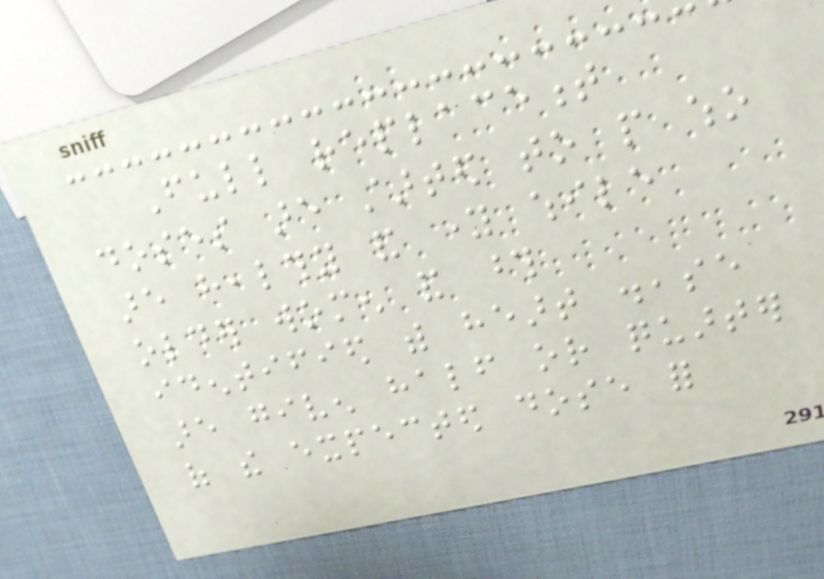Full replacement
doses are started to people who
are healthy and young while
older women and those
identified with heart disease
are given half or quarter
of the expected dose for
